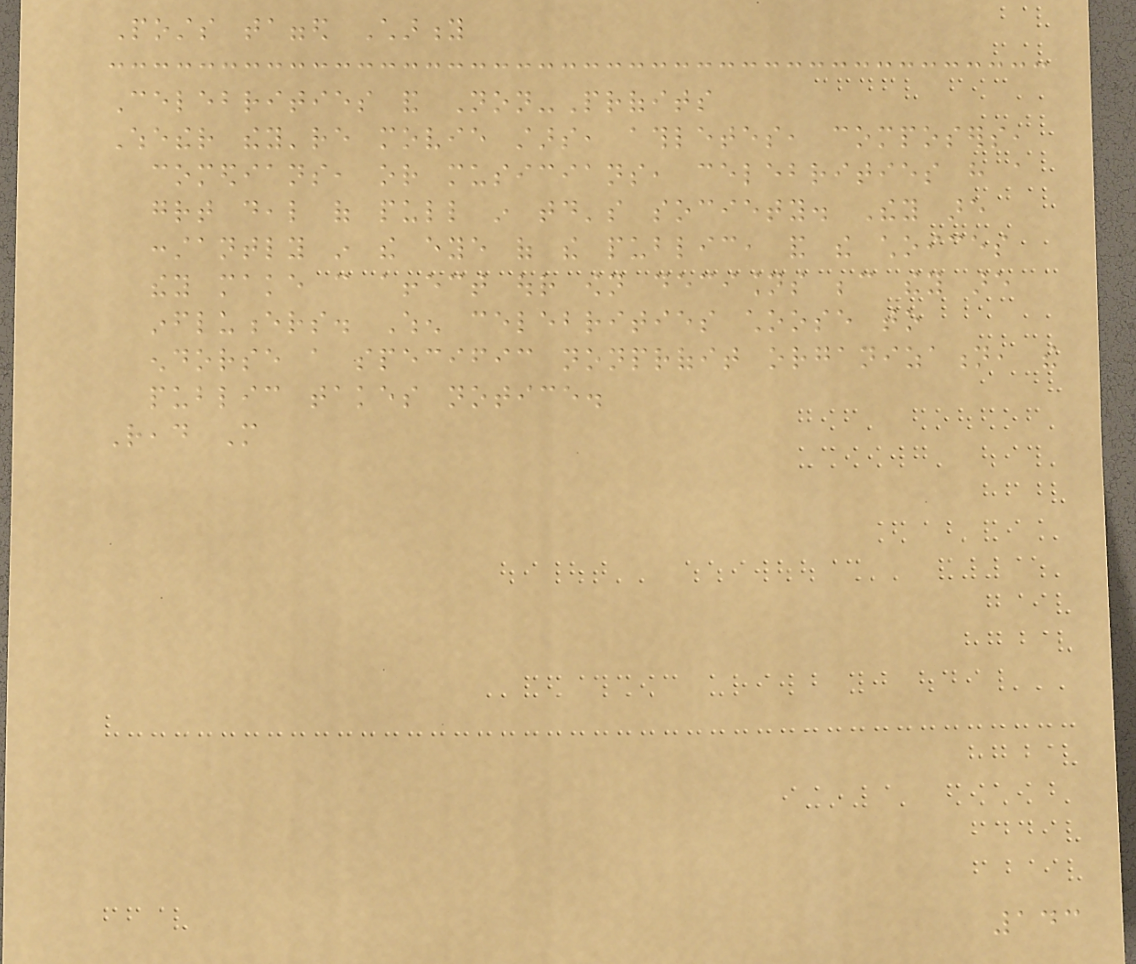Posts tagged Charity
Celebrities and Non-Profits
Whether they're movie stars, athletes, composers,
comedians, or musicians, celebrities have a
great deal of pull in today's society. They are
constantly in the eye of the public, and the choices
they make can affect our own decisions because they are
influencers. When celebrities choose to
endorse a specific nonprofit organization, the
public takes notice.
Read More
143
